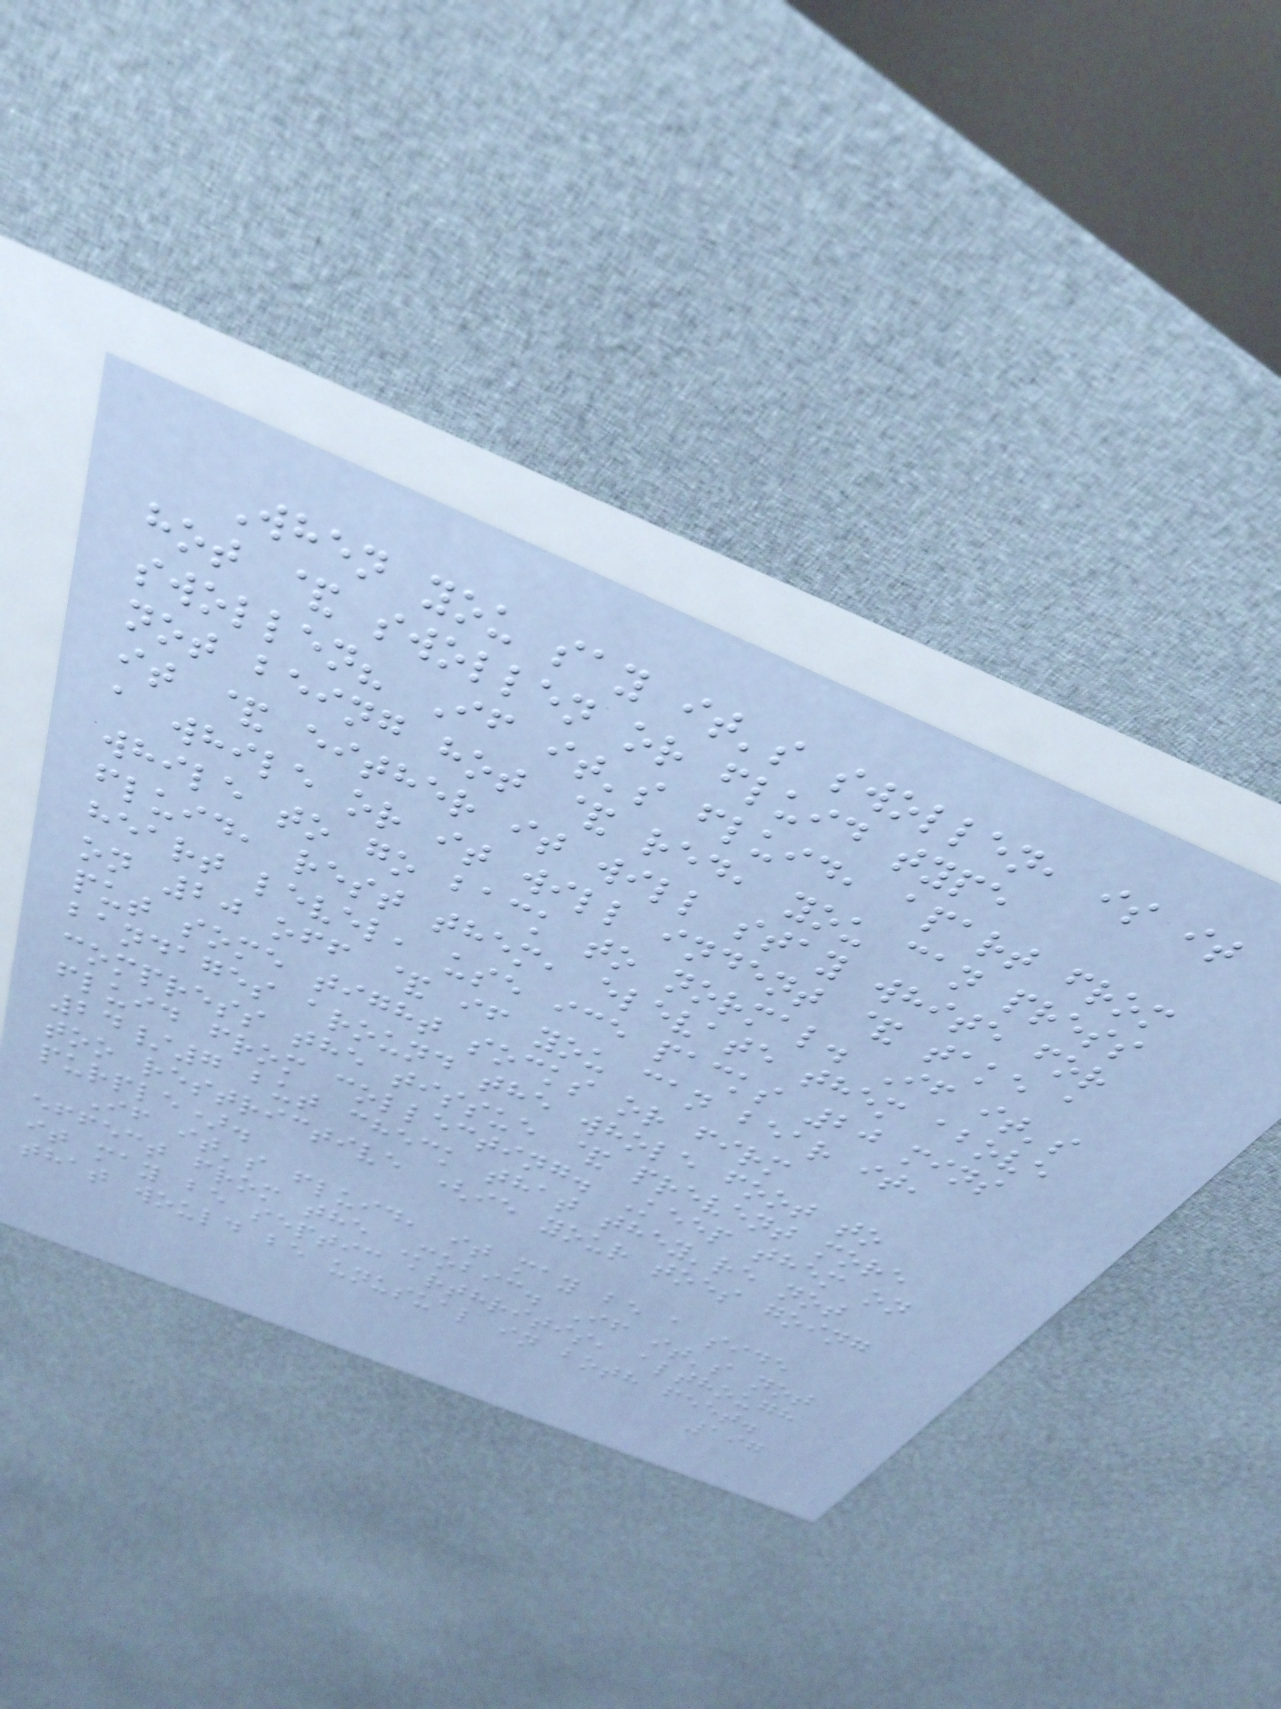When you say it's swollen, is it
hot & swollen or fluid type
swollen? If it's fluid, apart from
not being hot & red, you can press
it & either it will stay white for
a while or it will indent & take a
while to go back to normal. If it's
fluid, rest them, elevate them above
heart level, use ice packs 20 mins
on 20 off & if you can bear it,
put some tight socks or firm
bandages around the whole foot to
compress the tissue & prevent more
fluid from collecting. Keep them on
24/7 but check that they're not
too restrictive (ie your toes going
purple).
If it's fluid, it may be a side
effect from the Mobic. If it's not
it may be septic arthritis, although
that would be unusual in both feet.
197
